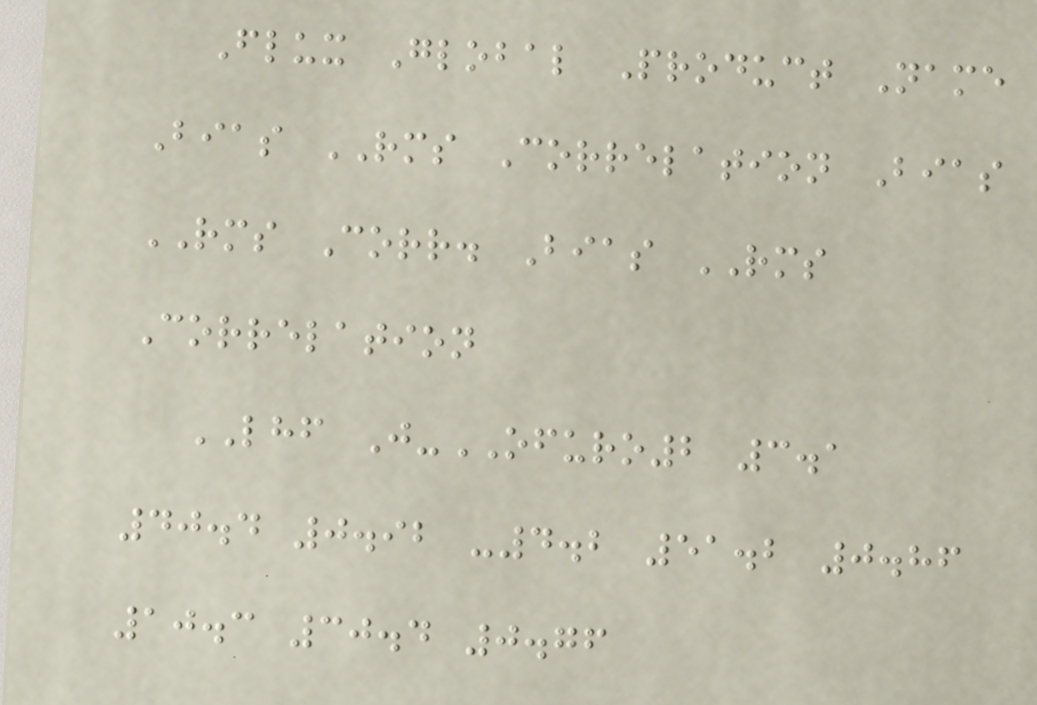Flux Global Product Name
Bias RMS Correlation Bias
RMS Corr. Bias RMS
Correlation
LHF J-OFURO2 3.1
40.4 0.92 -4.2 51.2 0.86
10.3 30.4 0.76
